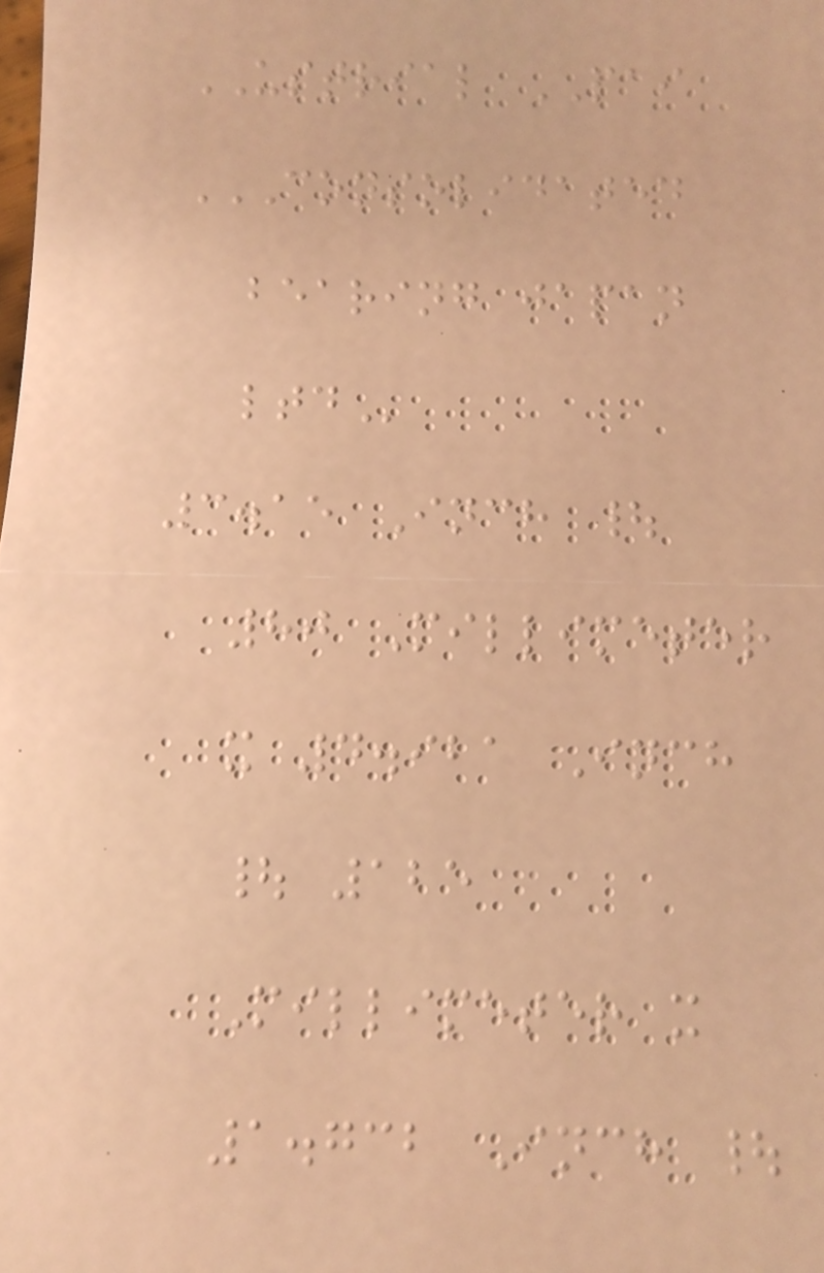USTRIAL PAI
CONSOLIDATED
BEARING JAPAN
LTD
3.15 Inch |
80 Millimeter
x 4.921 Inch
| 125
Millimeter x
1.732 Inch |
